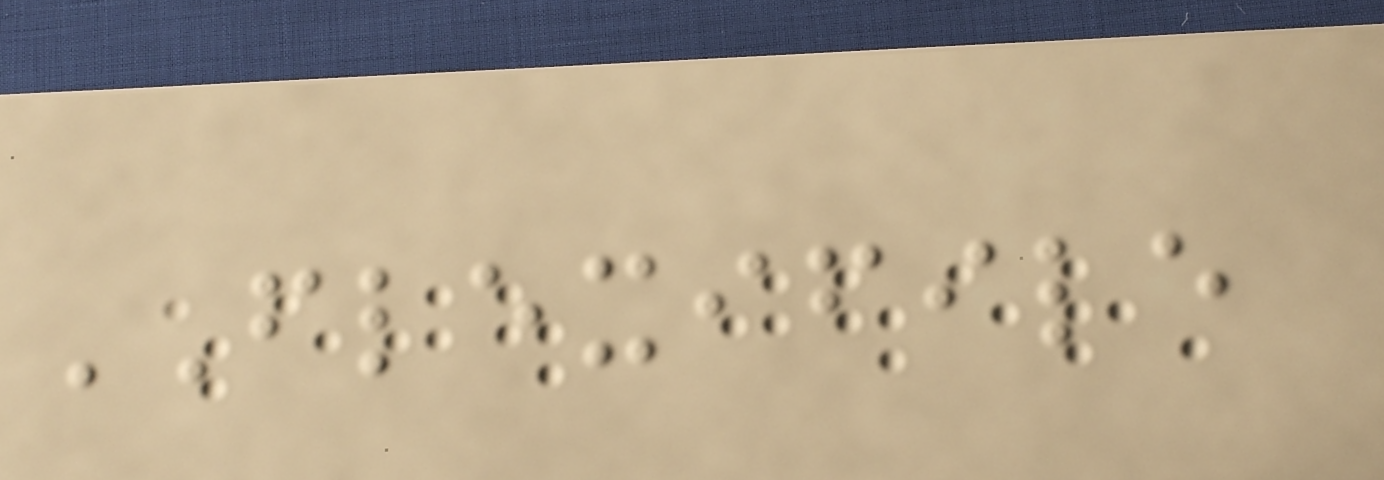FLEXIFILE
